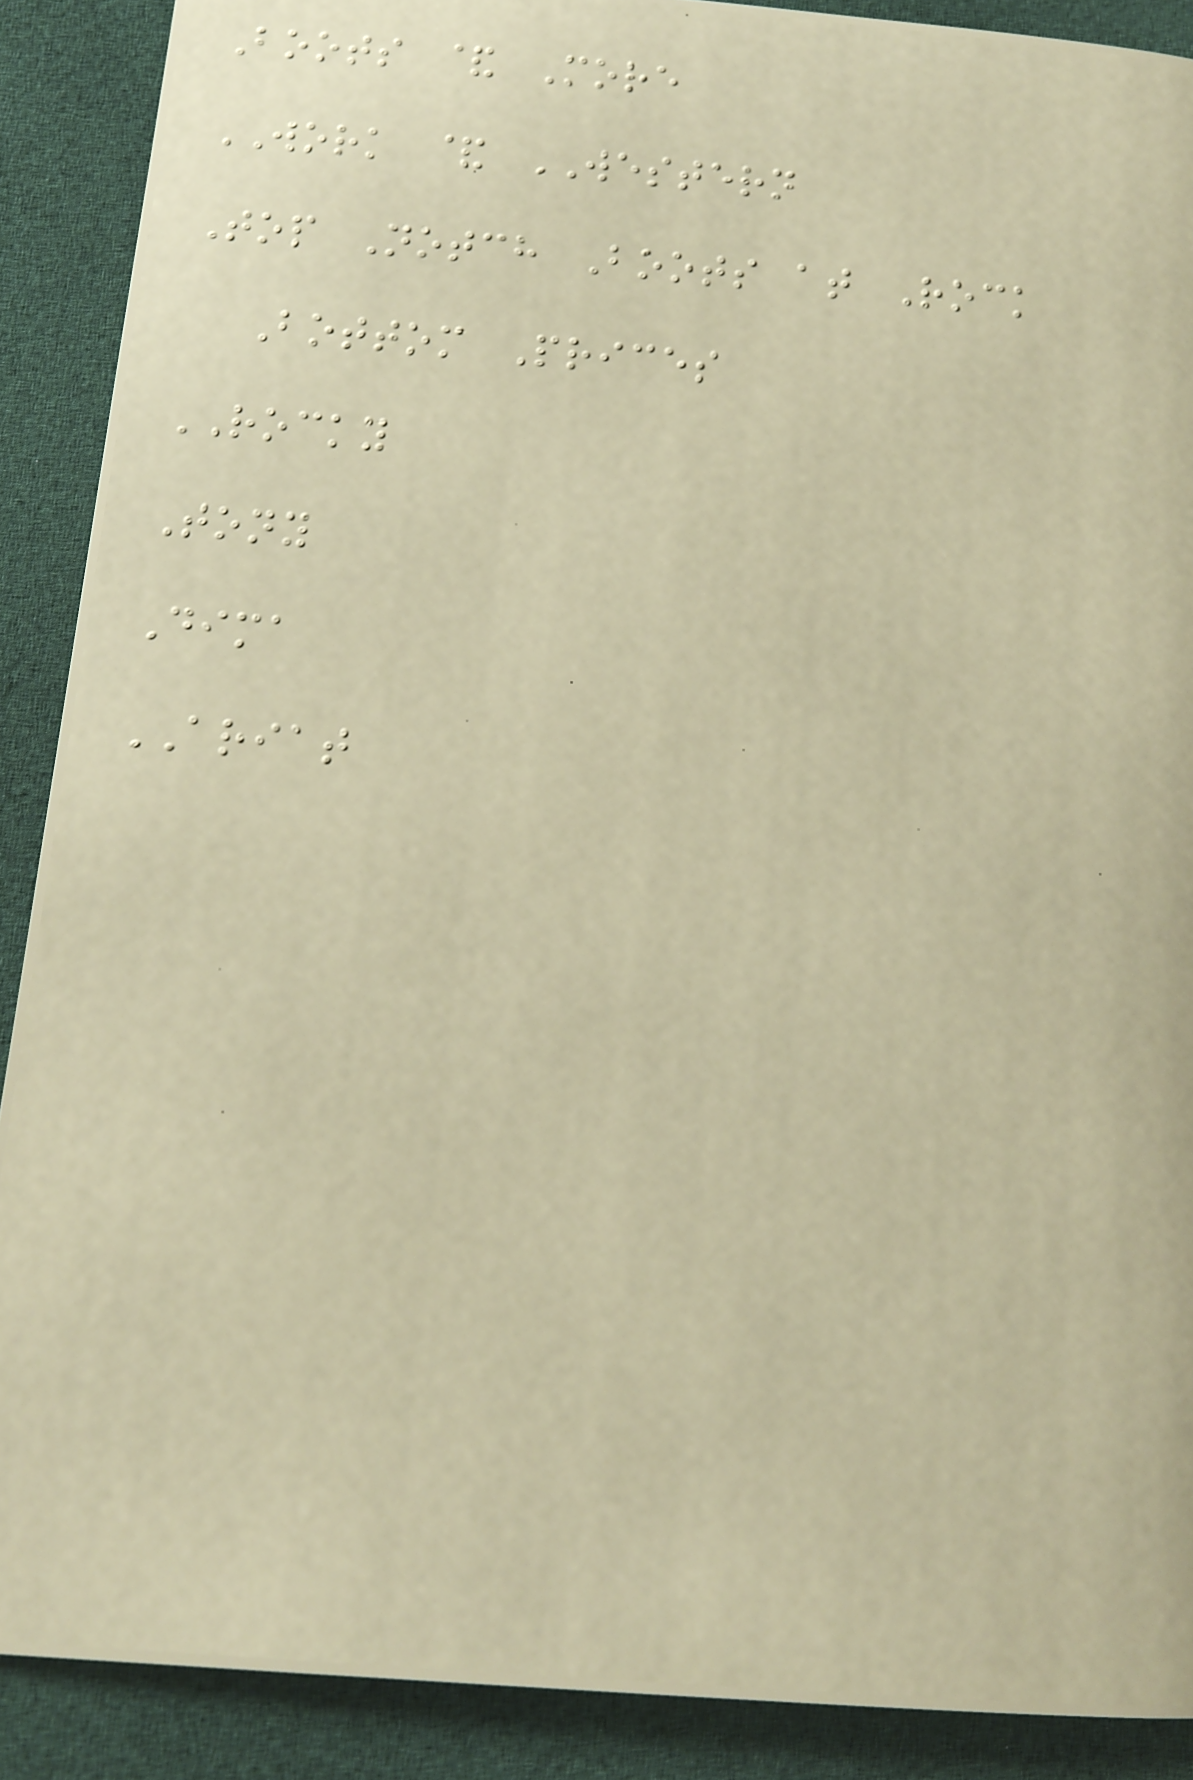Boots & More
WORK & WESTERN
Top Notch Boots at Rock
Bottom Prices
ROCKY
Tony
Dima
ARIAT
